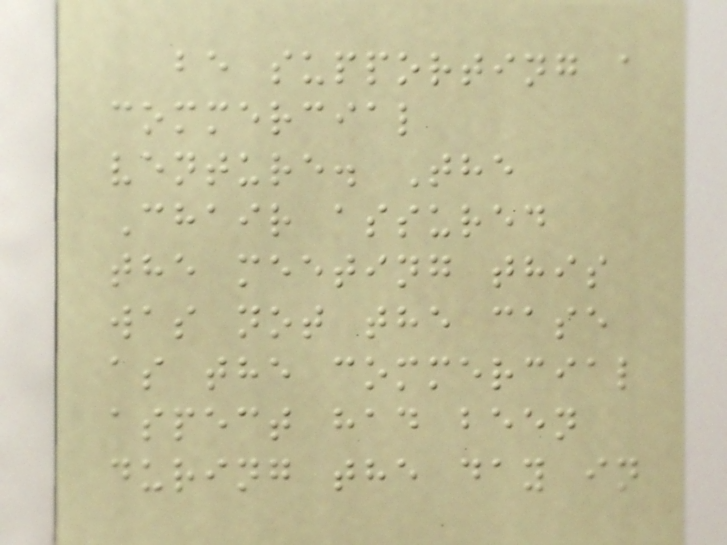be supporting a
commercial
venture. The
Chair assured
the meeting this
was not the case
as the commercial
aspect had been
during the day in
